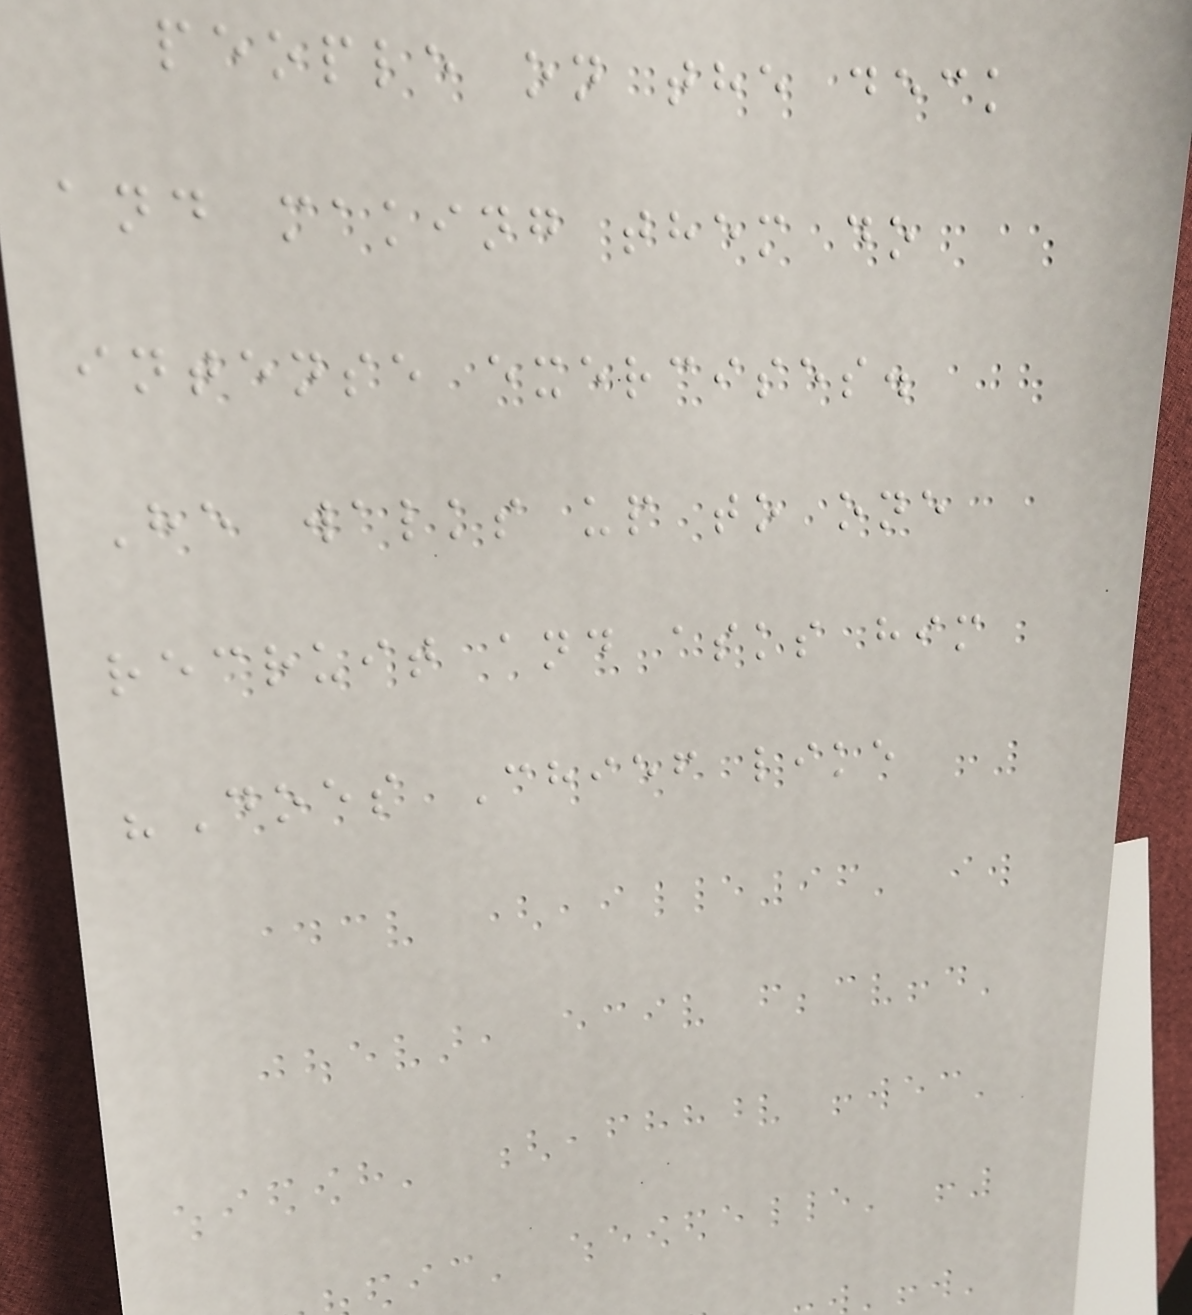people on the deck
and making them do
intense exercises.
He walks up to one
recruit and asks him
"Does Chief like
